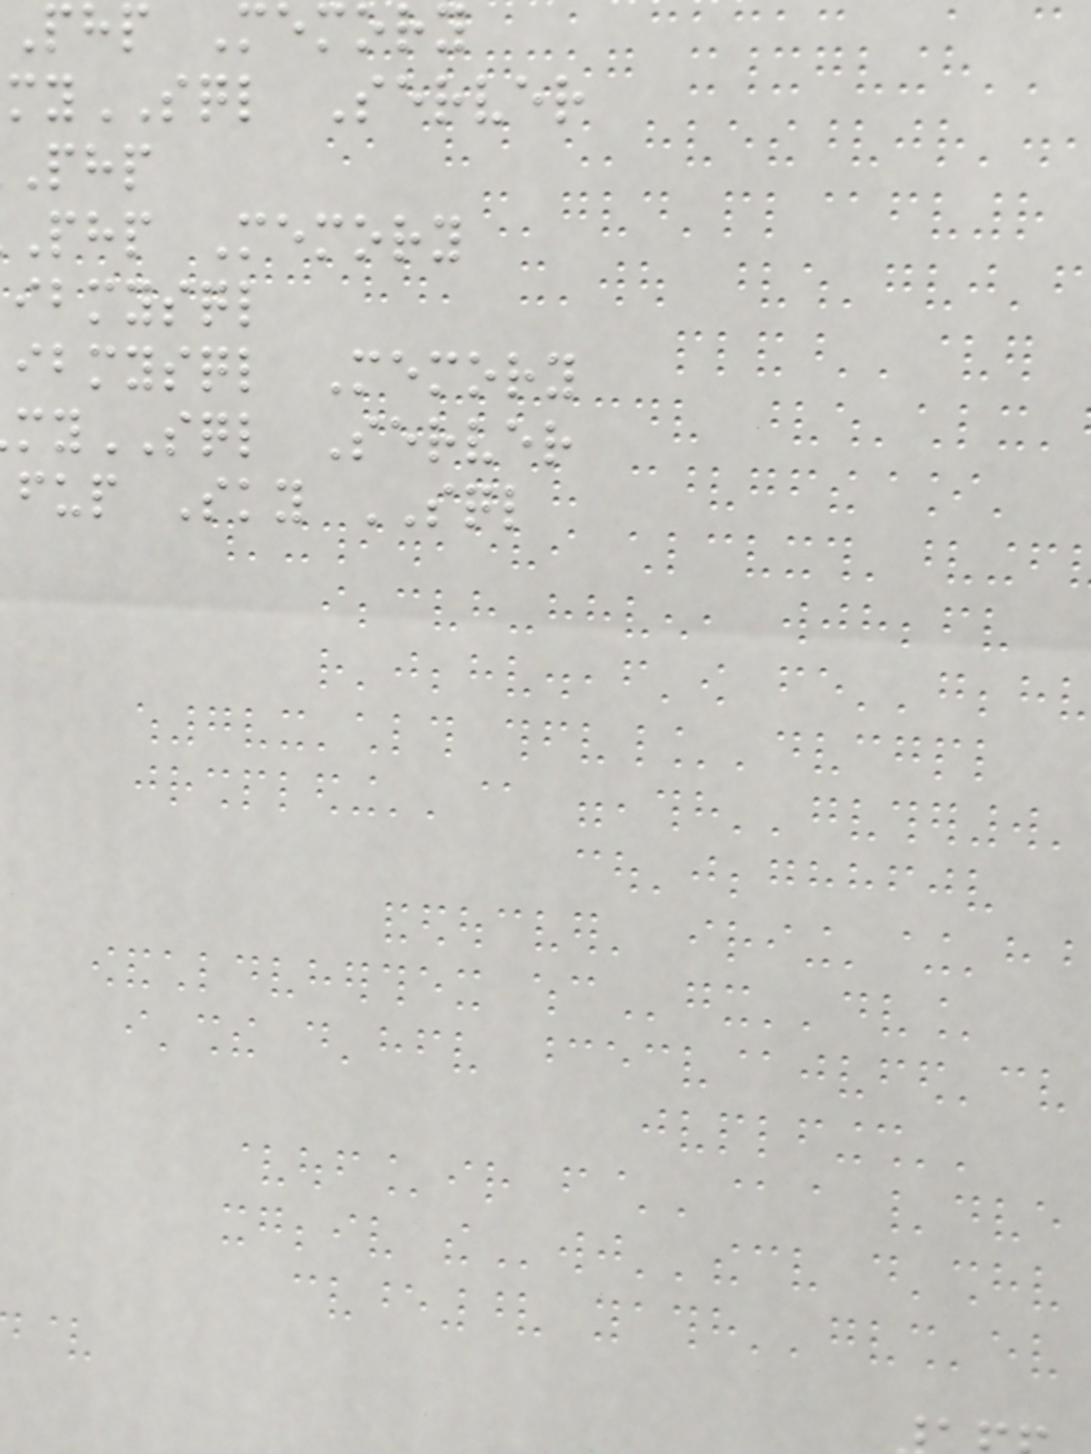php Memory
ySQL Server
php Memory
ibmysql
ibmysql Memory
ySQL Server
fup Sky SQL
